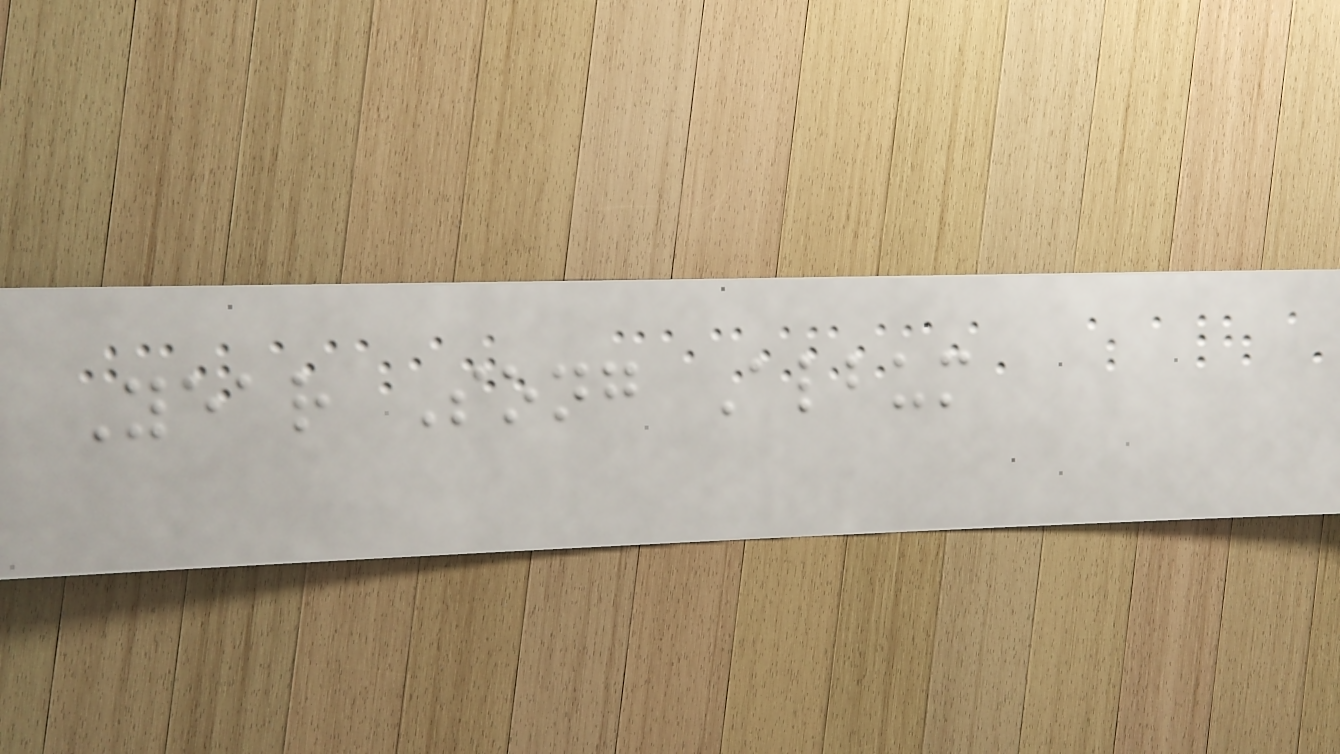Year Song Album
